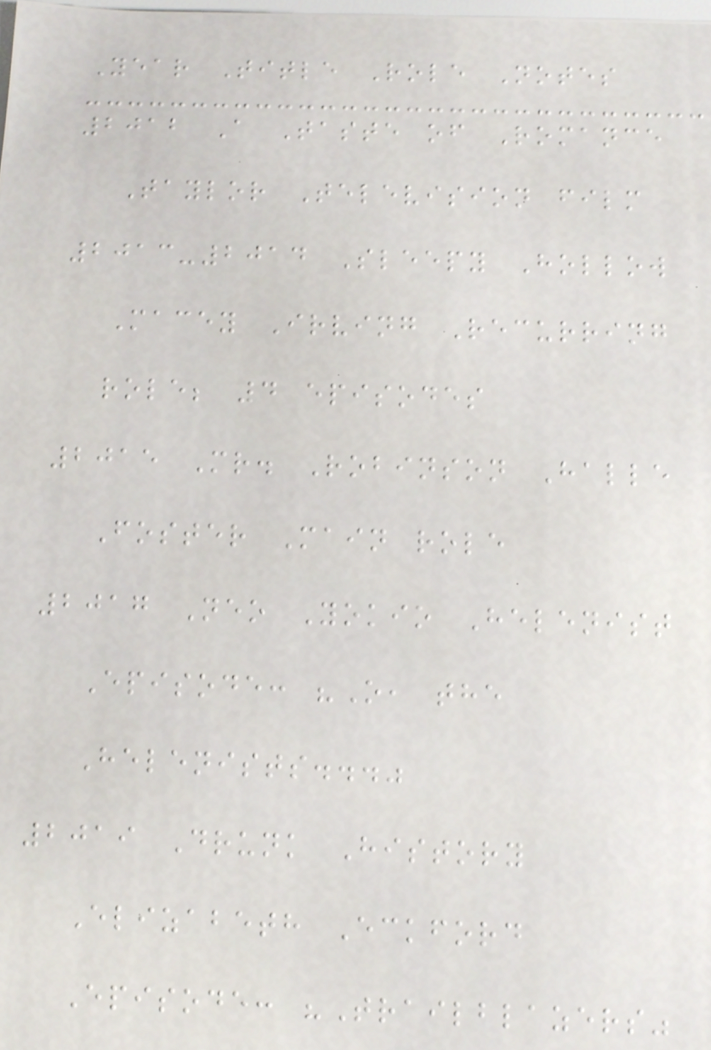Year Title Role Notes
2012 A Taste of Romance
Taylor Television film
2013-2014 Sleepy Hollow
Macey Irving Recurring
role; 4 episodes
2015 Mr. Robinson Halle
Foster Main role
2017 Neo Yokio Helenist
Episode: "O, the
Helenists..."
2019 Drunk History
Elizabeth Eckford
Episode: "Trailblazers"
